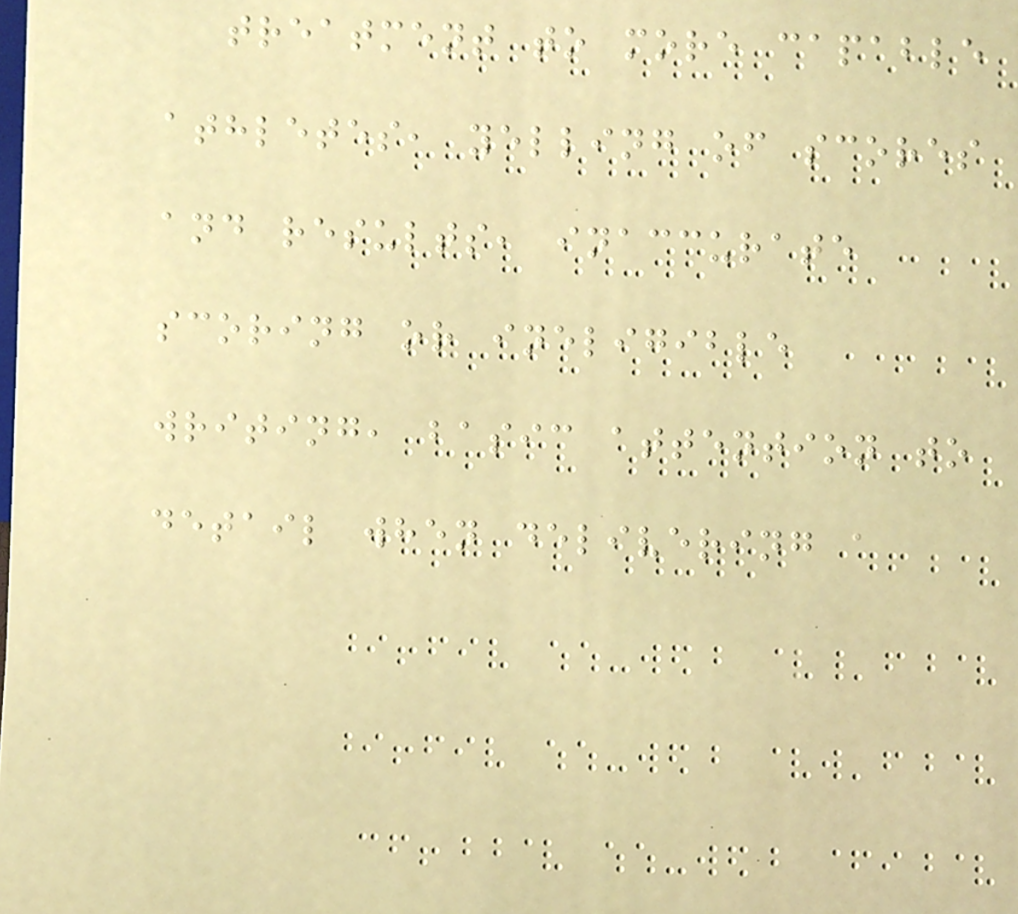treatment to more capable
athletes, yelling of scores
and results, inaccurate
scoring or ineligible
writing, basic attention to
detail when delivering a
